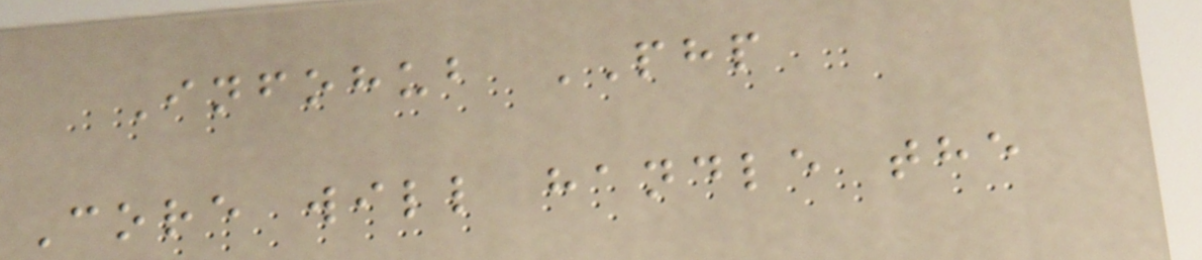Infohub PHP
Core will handle the
